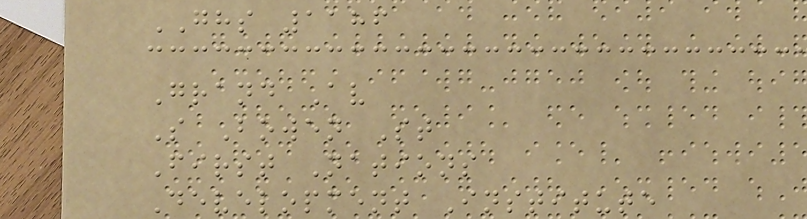GHS 1186
Grand Av
S Bowen St
First Nations
Development Institute
